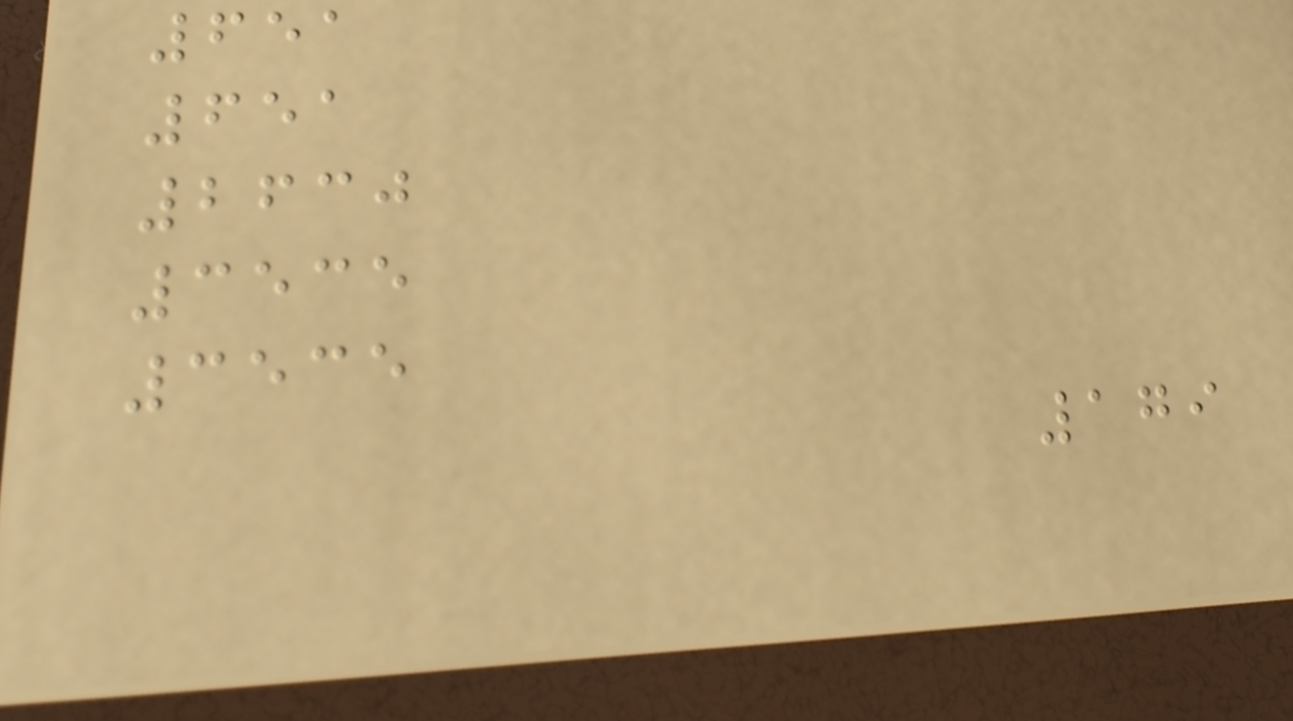651
651
2630
3535
3535
179
